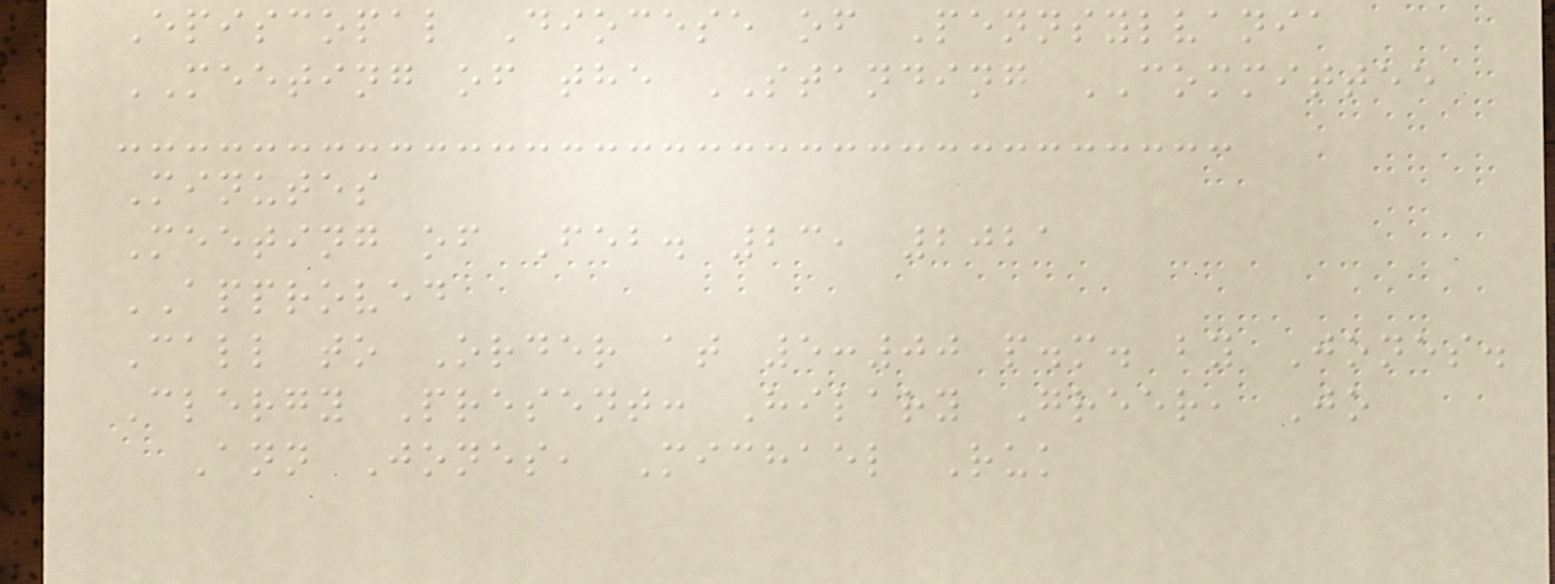Episcopal Diocese of Pennsylvania
MEETING of the STANDING COMMITTEE
Minutes
Meeting of Feb. 23, 2021
APPROVED
Call to Order at 5:00 p.m. by Jones.
Clergy Present: Hilary Greer, Jo
Ann Jones, Michael Ruk
